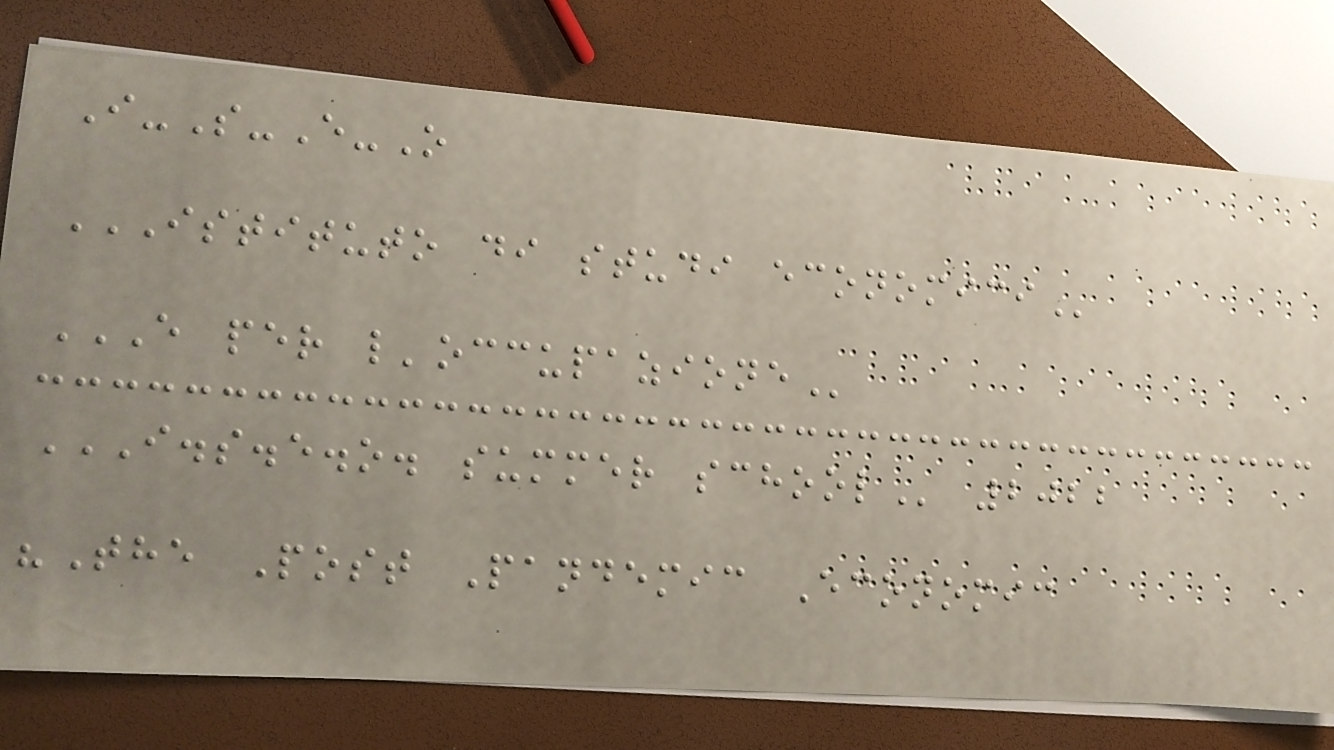I-S-E-O
ISTITUTO DI STUDI ECONOMICI
E PER L'OCCUPAZIONE
I.S.E.O. SUMMER SCHOOL 2022
"The Post Pandemic Economic
